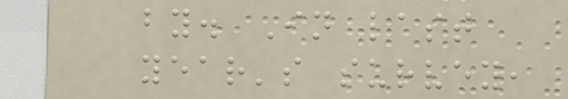by. In last
year's survey,
